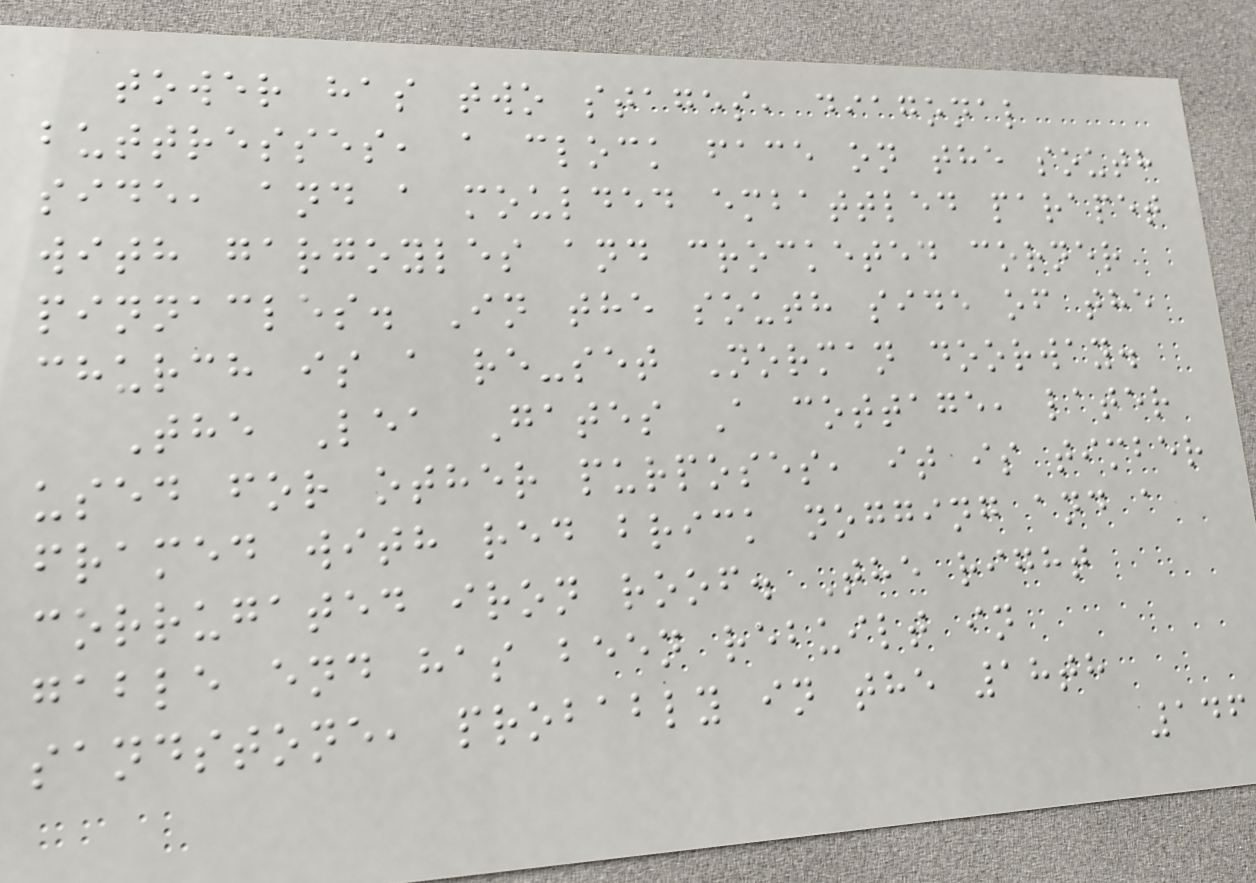tower has two stages, diagonal
buttresses, a clock face on the south
side, and a moulded embattled parapet
with gargoyles and crocketed corner
pinnacles. In the south side of the
church is a re-set Norman doorway.
The Lea Gates A cottage, later
used for other purposes, it is timber
framed with red brick nogging and a
corrugated iron roof. The right
gable end has been rebuilt in
sandstone, probably in the 18th
146
